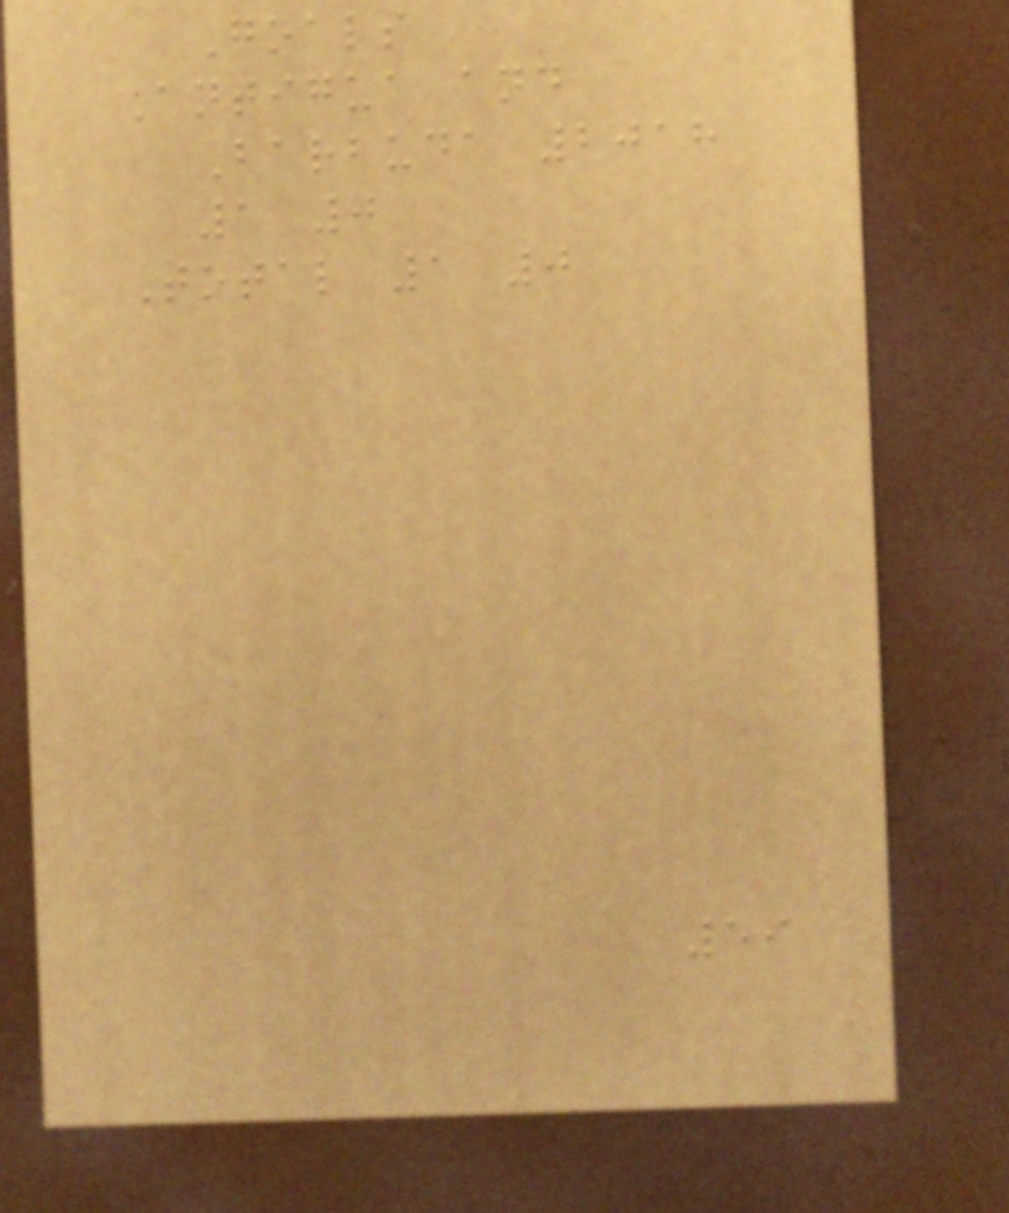Goals
Antigua and
Barbuda 2018
1 0
Total 1 0
59
